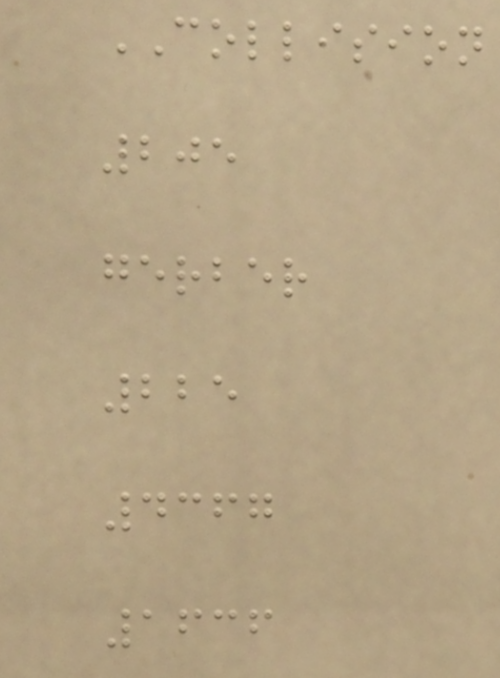COLLISION
205
gerber
225
4367
1636
